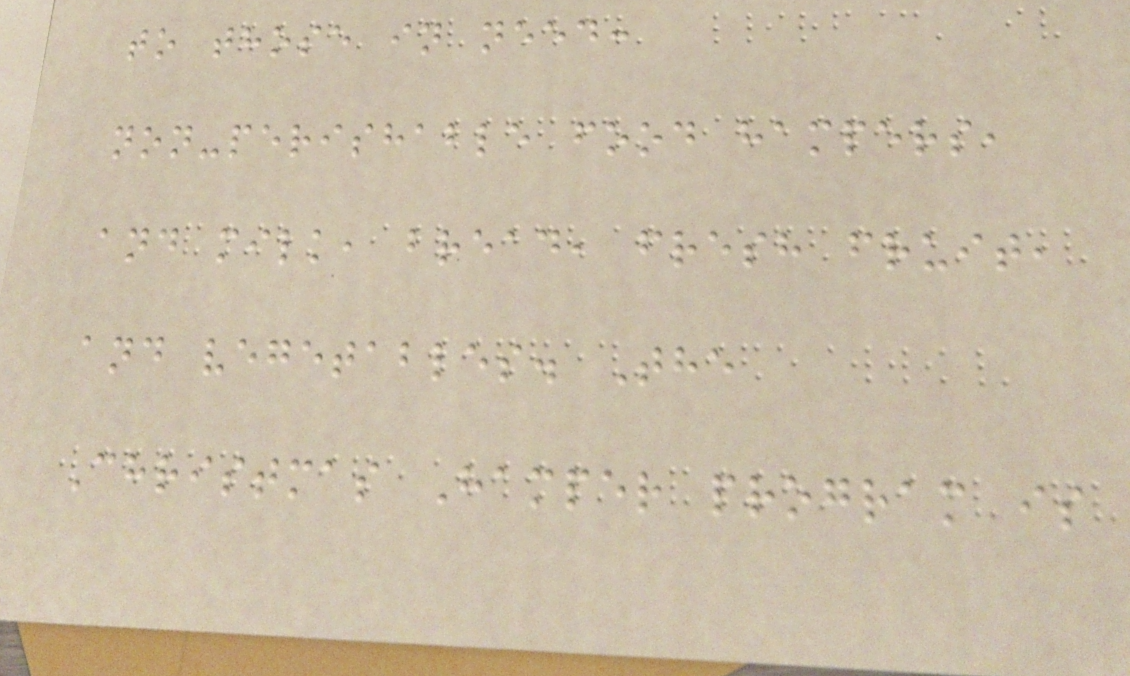to those in need:
non-perishable food hampers,
and milk, bread, fresh fruit,
and vegetables. The
Christmas Hamper program is
